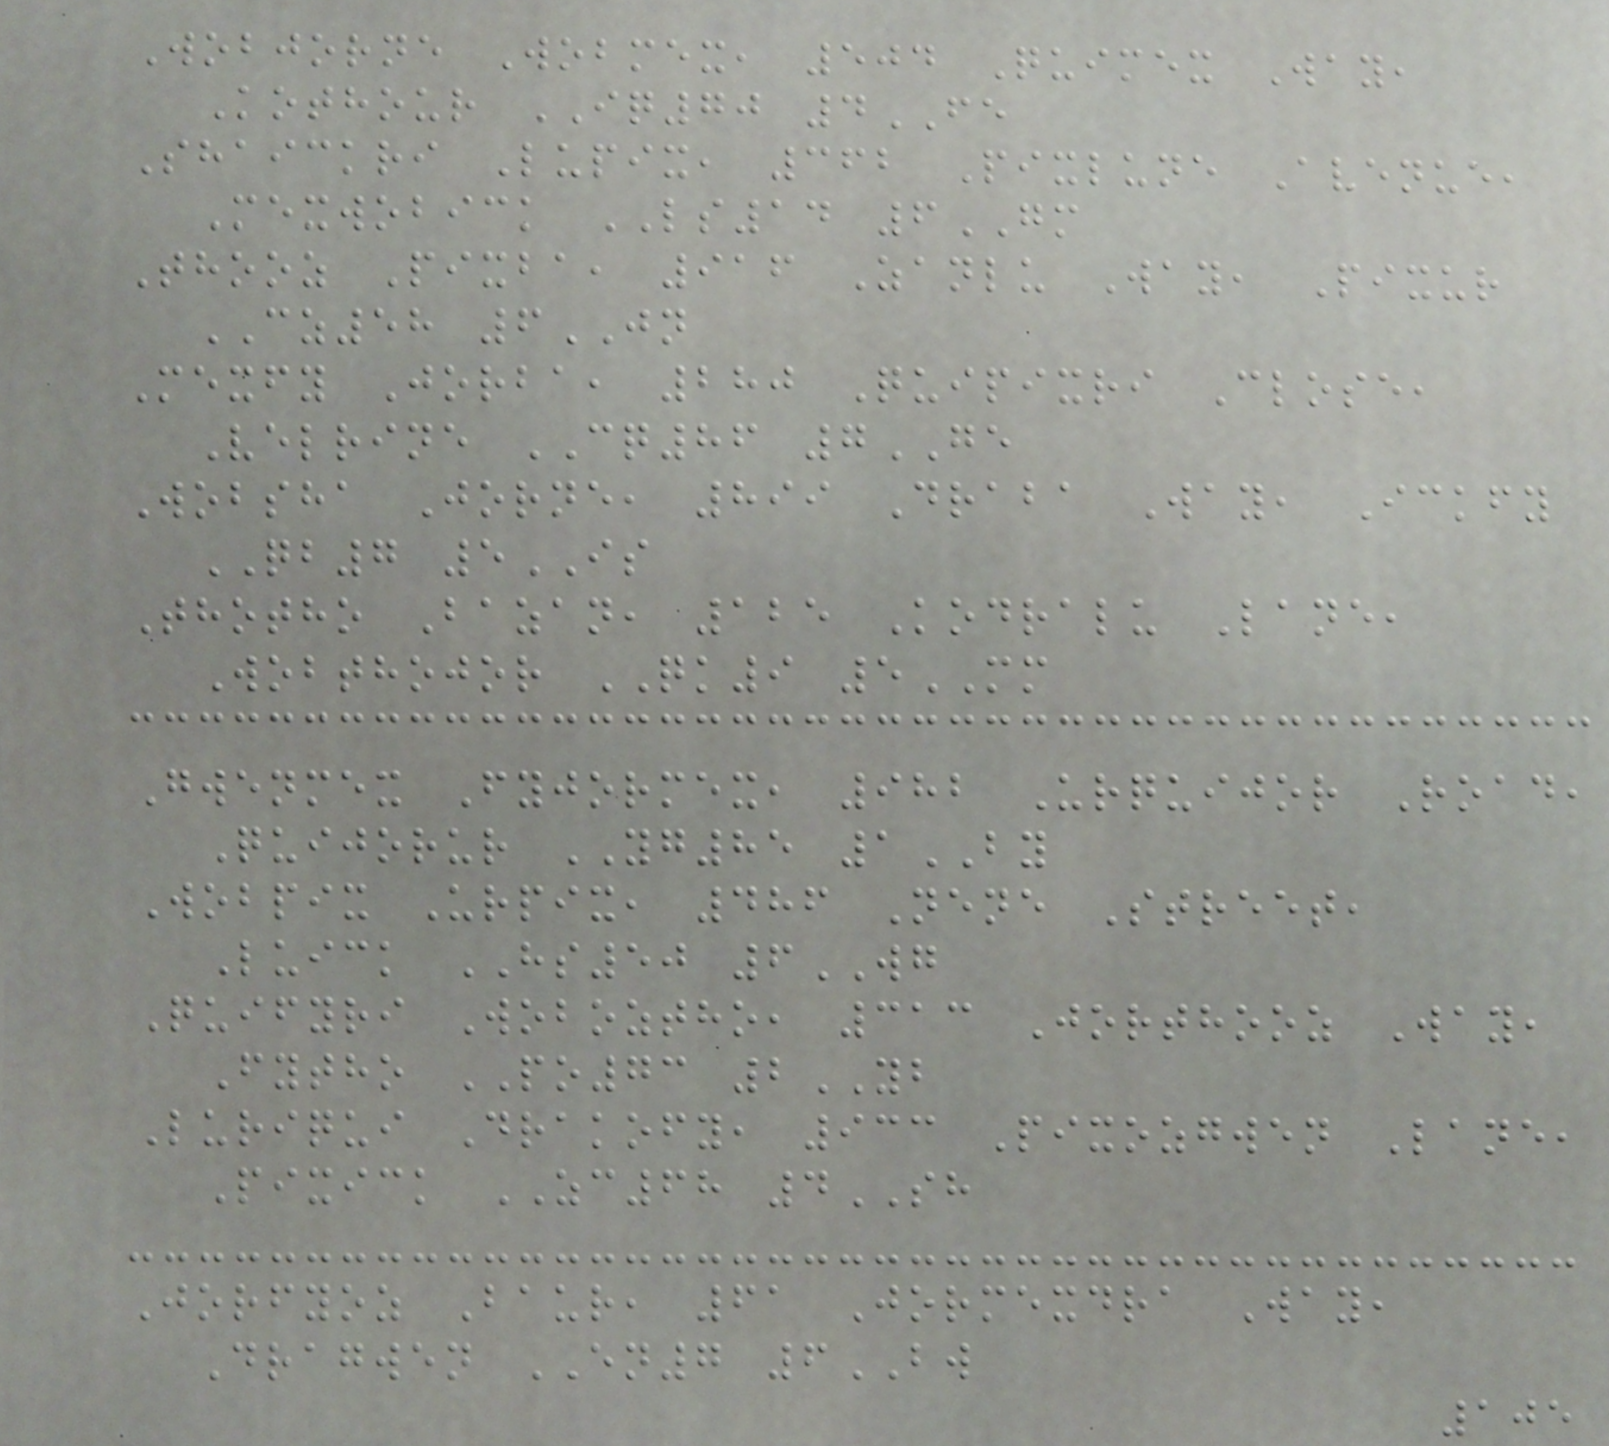Wobjorne Wobmex, 504 Quimex Way,
Kothour IQ70 4FE
Shaickri Lupix, 362 Pixlune Avenue,
Mexwobick LS14 6GM
Thooz Pixba, 916 Zanlu Way, Pixur
CZ58 6JN
Mexfy Jorba, 280 Quipixri Close,
Velrine CQ86 7GE
Wobsha Jorne, 899 Draba Way, Ickfy
QB7 5IS
Thotho Bazan, 125 Kodralu Lane,
Wobthojor QK9 5MM
Gwenmex Fyjormex, 982 Urquijor Road,
Quijorur YG85 1BY
Wobpix Urpix, 486 Nene Street,
Luick HS50 6WG
Quifyri Woboztho, 313 Jorthooz Way,
Fytho PO73 2YB
Luriqui Drakofy, 933 Pixozgwen Lane,
Pixick ZC68 4SH
Jorfyoz Baur, 61 Jormexdra Way,
Dragwen EN7 6BW
105
